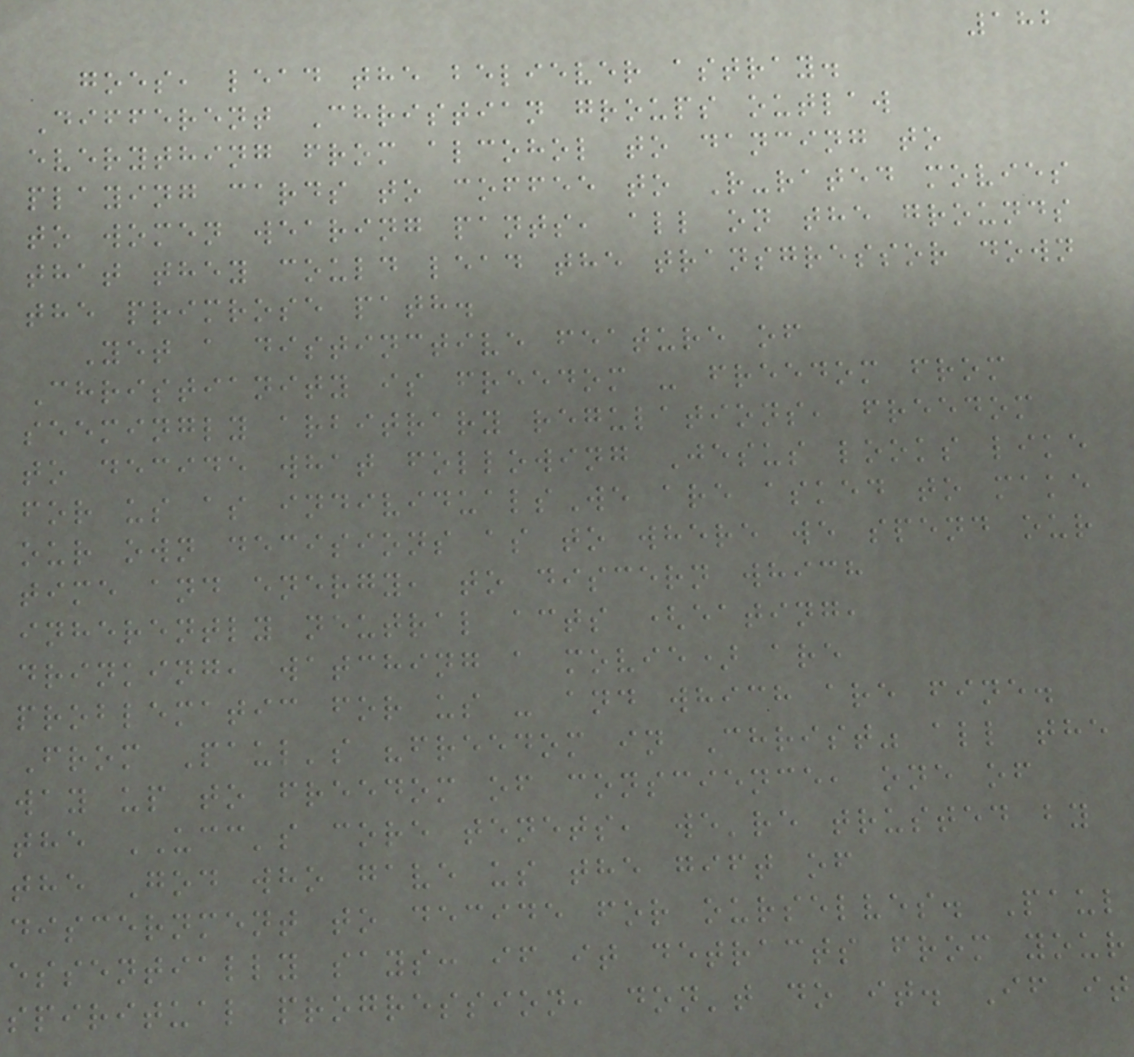182
goes, lead the believer astray.
Different Christian groups outlaw
everything from alcohol to dancing to
playing cards to coffee to R-rated movies
to women wearing pants, all on the grounds
that they could lead the transgressor down
the primrose path.
Yet a distinctive feature of
Christianity is freedom - freedom from
seemingly arbitrary regulations, freedom
to decide what following Jesus looks like
for us as individualsWe are asked to make
our own decisions as to where we spend our
time and energy, to discern which
inherently neutral acts (eating,
drinking, watching a movie) are
problematic for us - and which are fine.
From Paul's "freedom in Christ" all the
way up to freedom of conscience, one of
the UCC's core tenets, we're trusted by
the God who gave us the gift of
discernment to decide for ourselves. Paul
essentially says: if it detracts from your
spiritual progression, don't do it. If it
